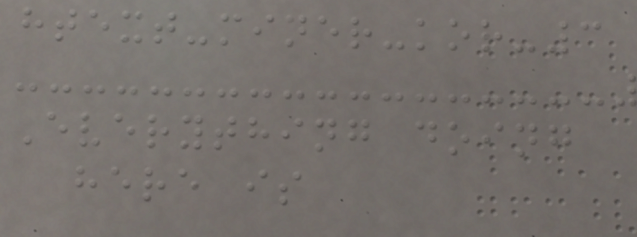htext-miner-kor-3
Everything doing
here is
